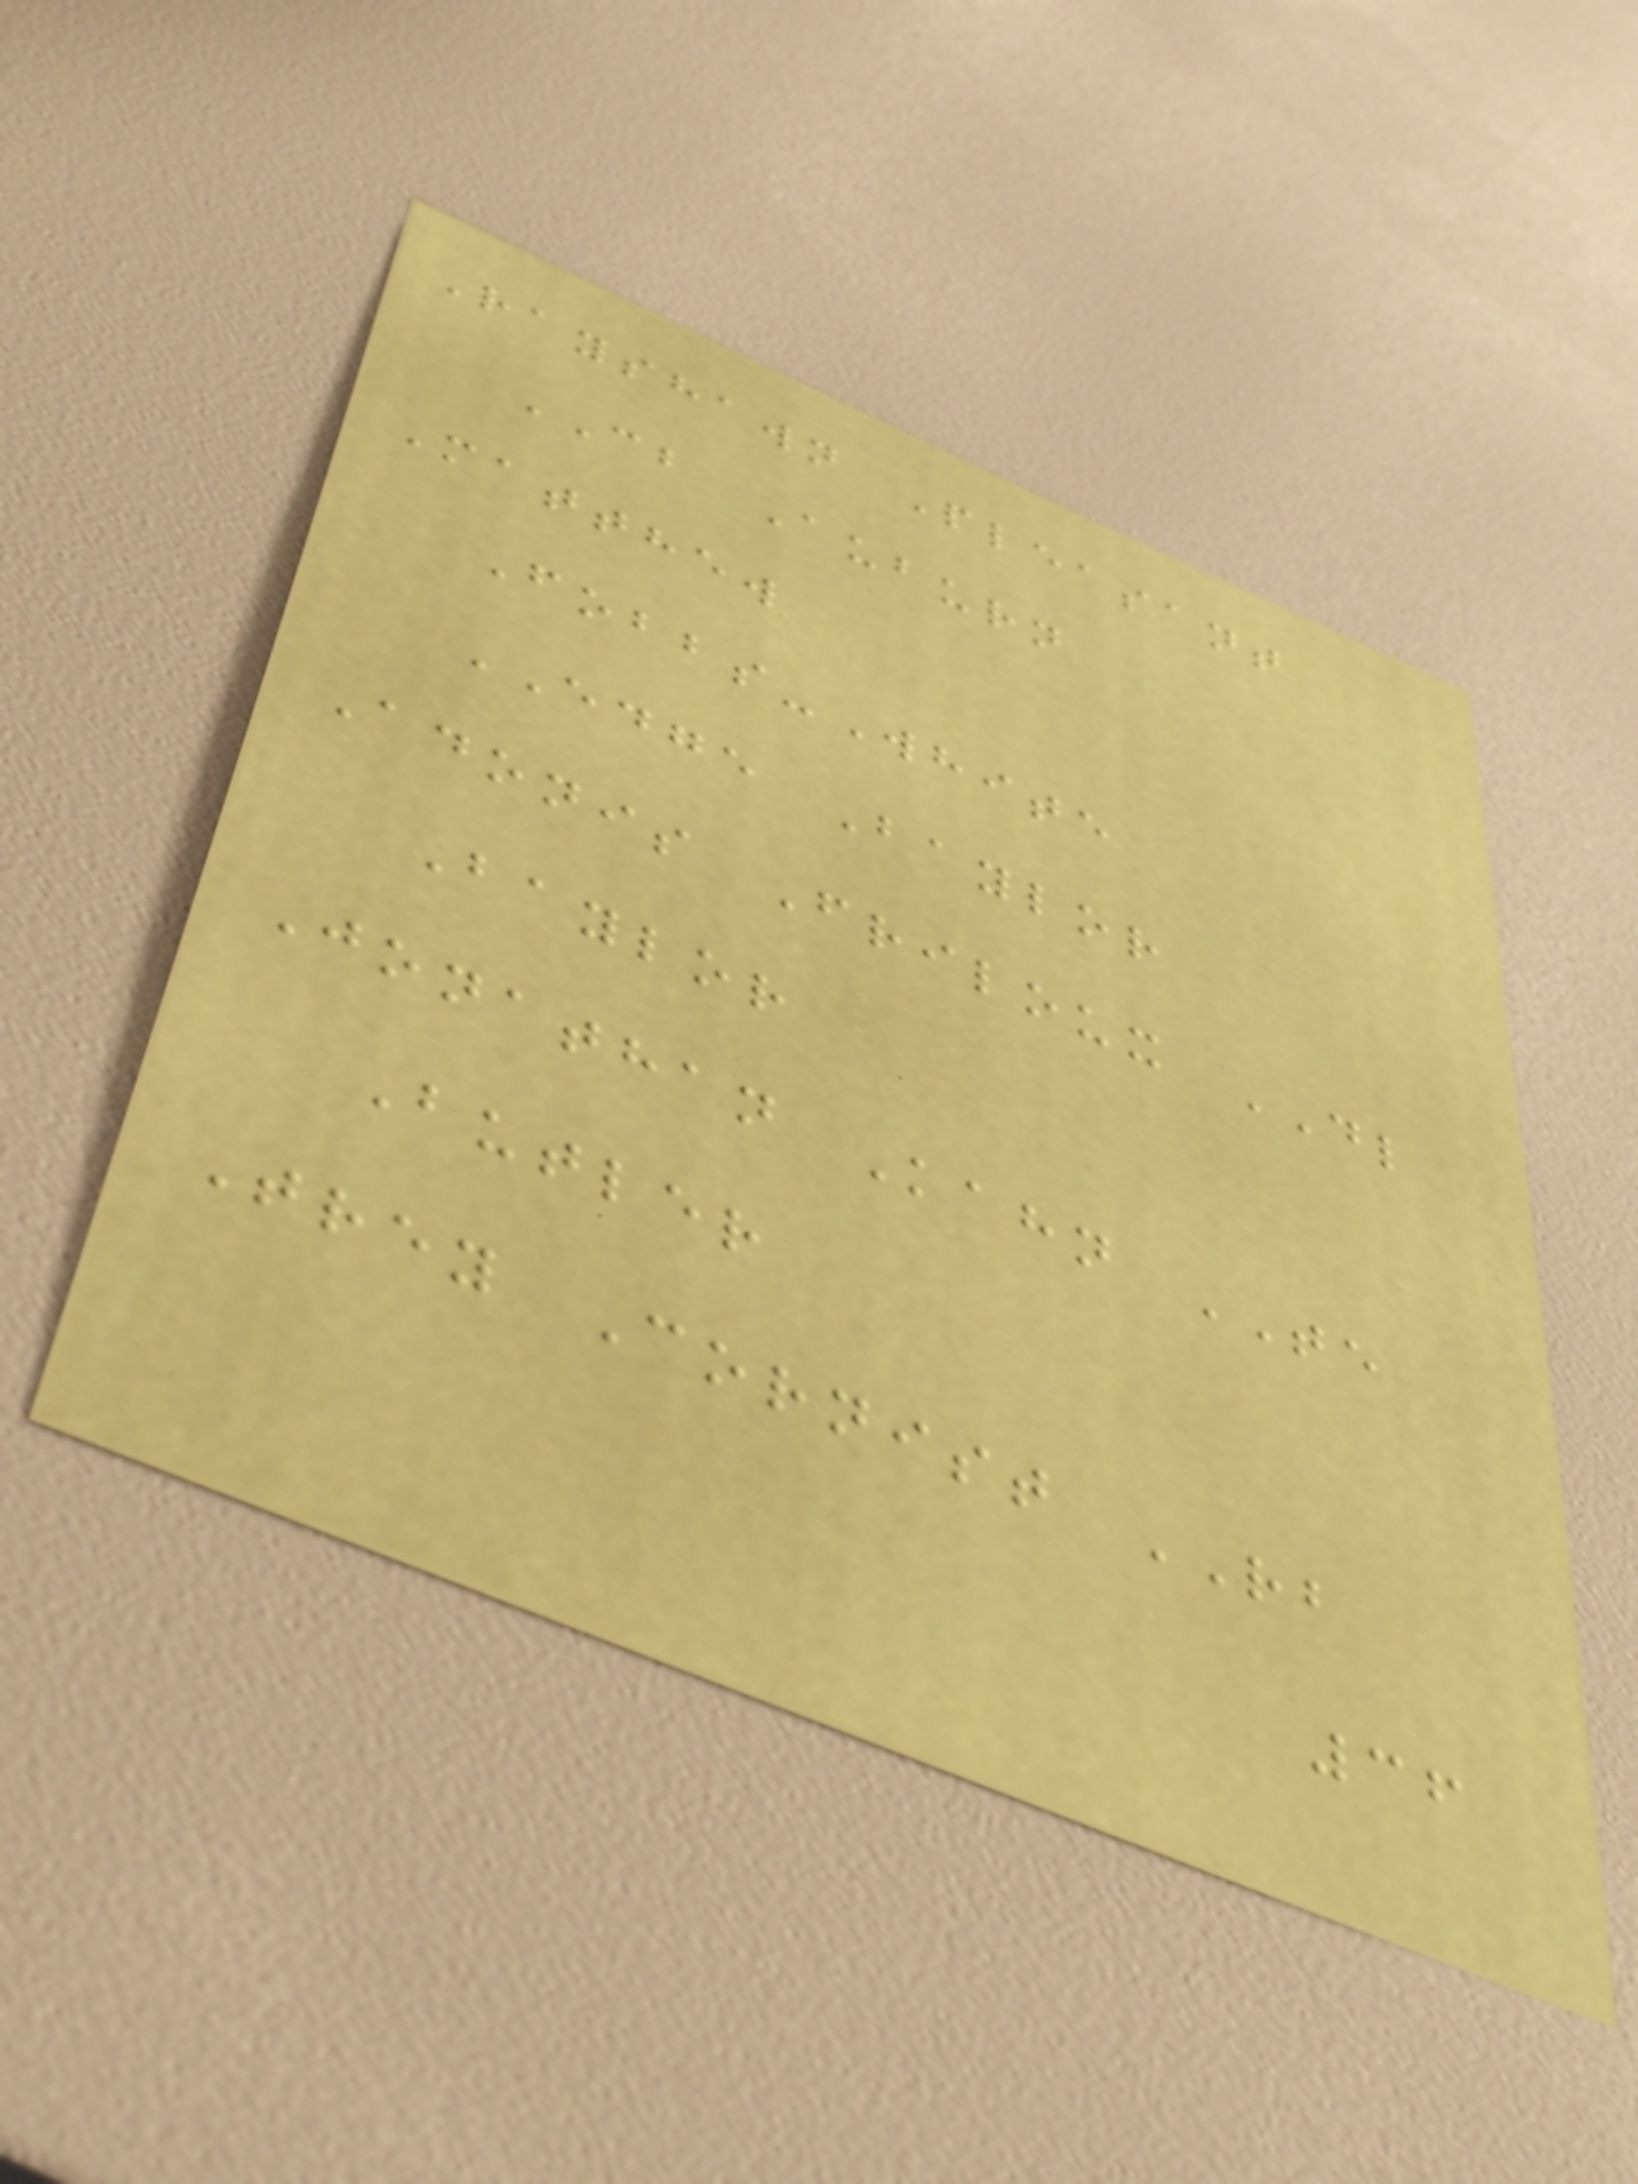Rayshawn Pleasant
CB Auburn
Matthew
Fobbs-White
EDGE Baylor
Adonis Friloux DL
Baylor
Jonathan Kahn TE
Butler
Trey Cornist RB
36
